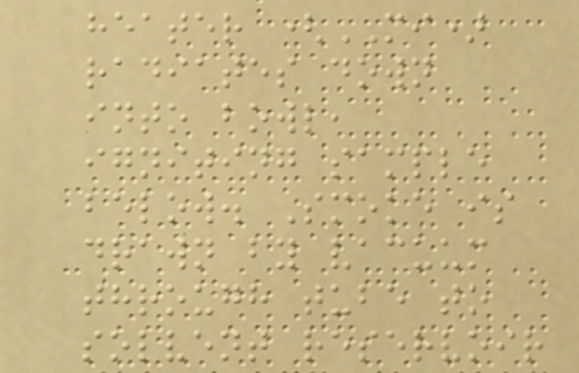heater (MI)
radiates down
into bowl,
igniting sample
below. Smoke is
drawn by vacuum
through tube to
solvent reservoir
